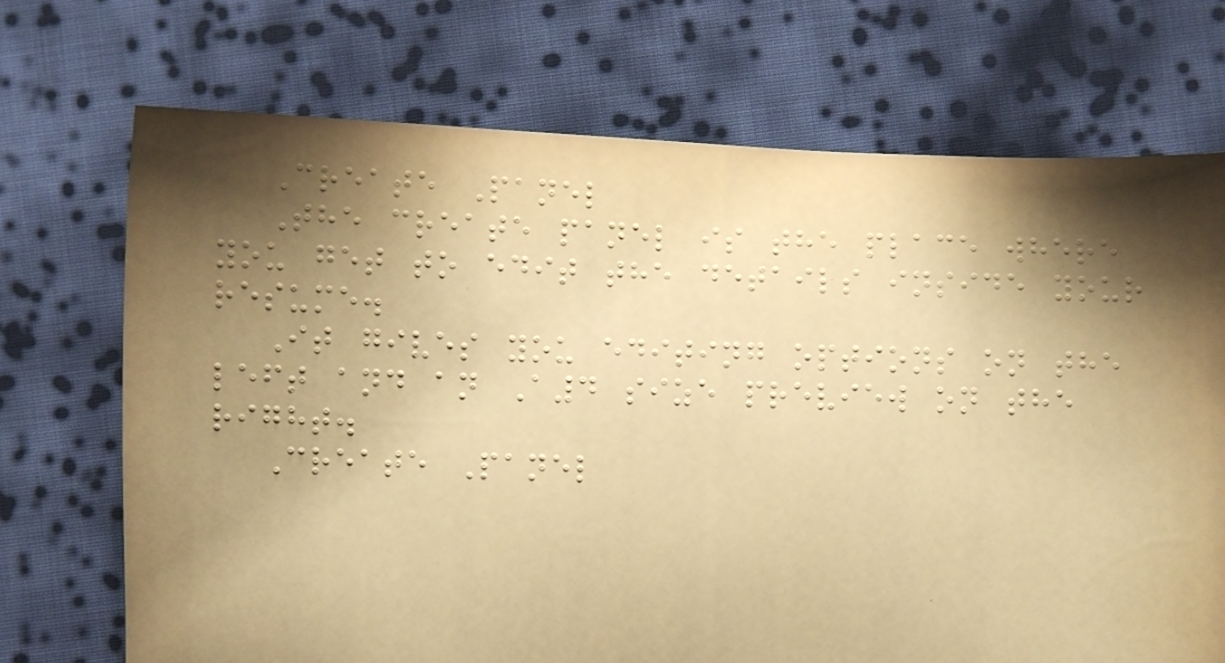Create Panel
The create panel is the place where
you get to edit the details inside your
resume.
It gives you editing options on the
left and an A4 size preview on the
right.
Create Panel
